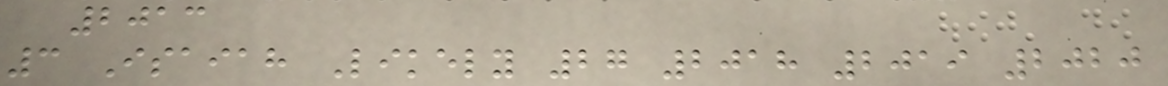2013
3 Isaiah Likely 27 2018 2019 2020
